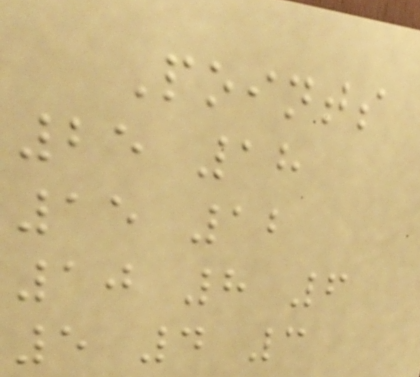Points
25 18
15 12
10 8 6
5 4 3
